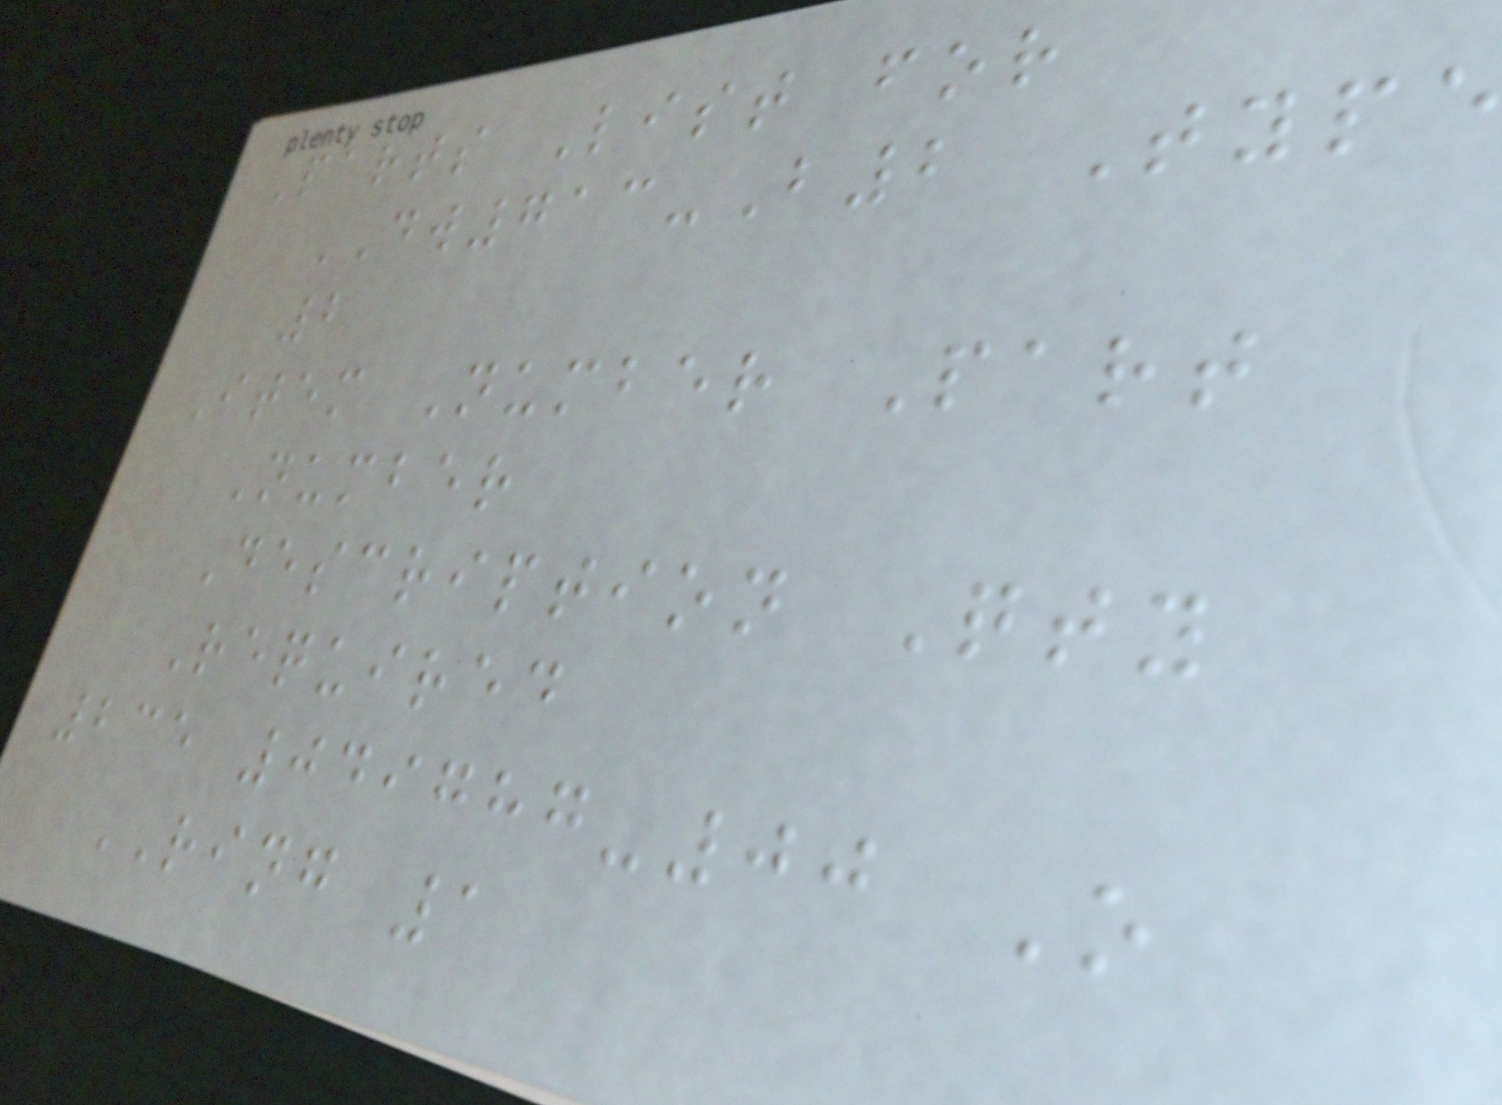Parts List for
DW713-B2 Type
2
Item Number Part
Number
Description Qty
Required
235 049787-00 O
RING 1
